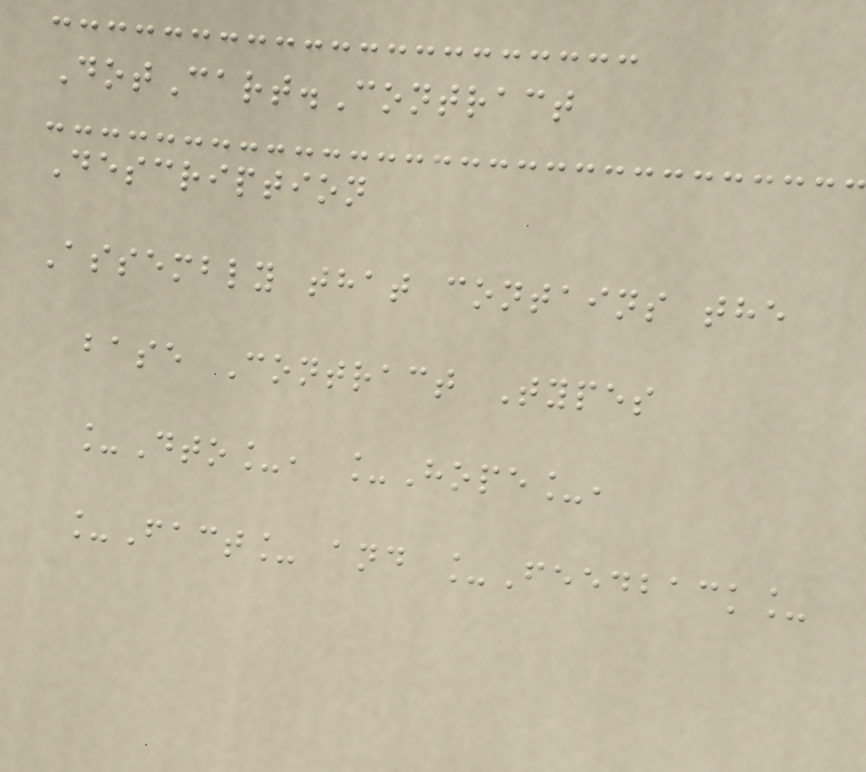DotCart.Contract
Description
Assembly that contains the
base Contract Types
_Dto_, _Hope_,
_Fact_ and _Feedback_
